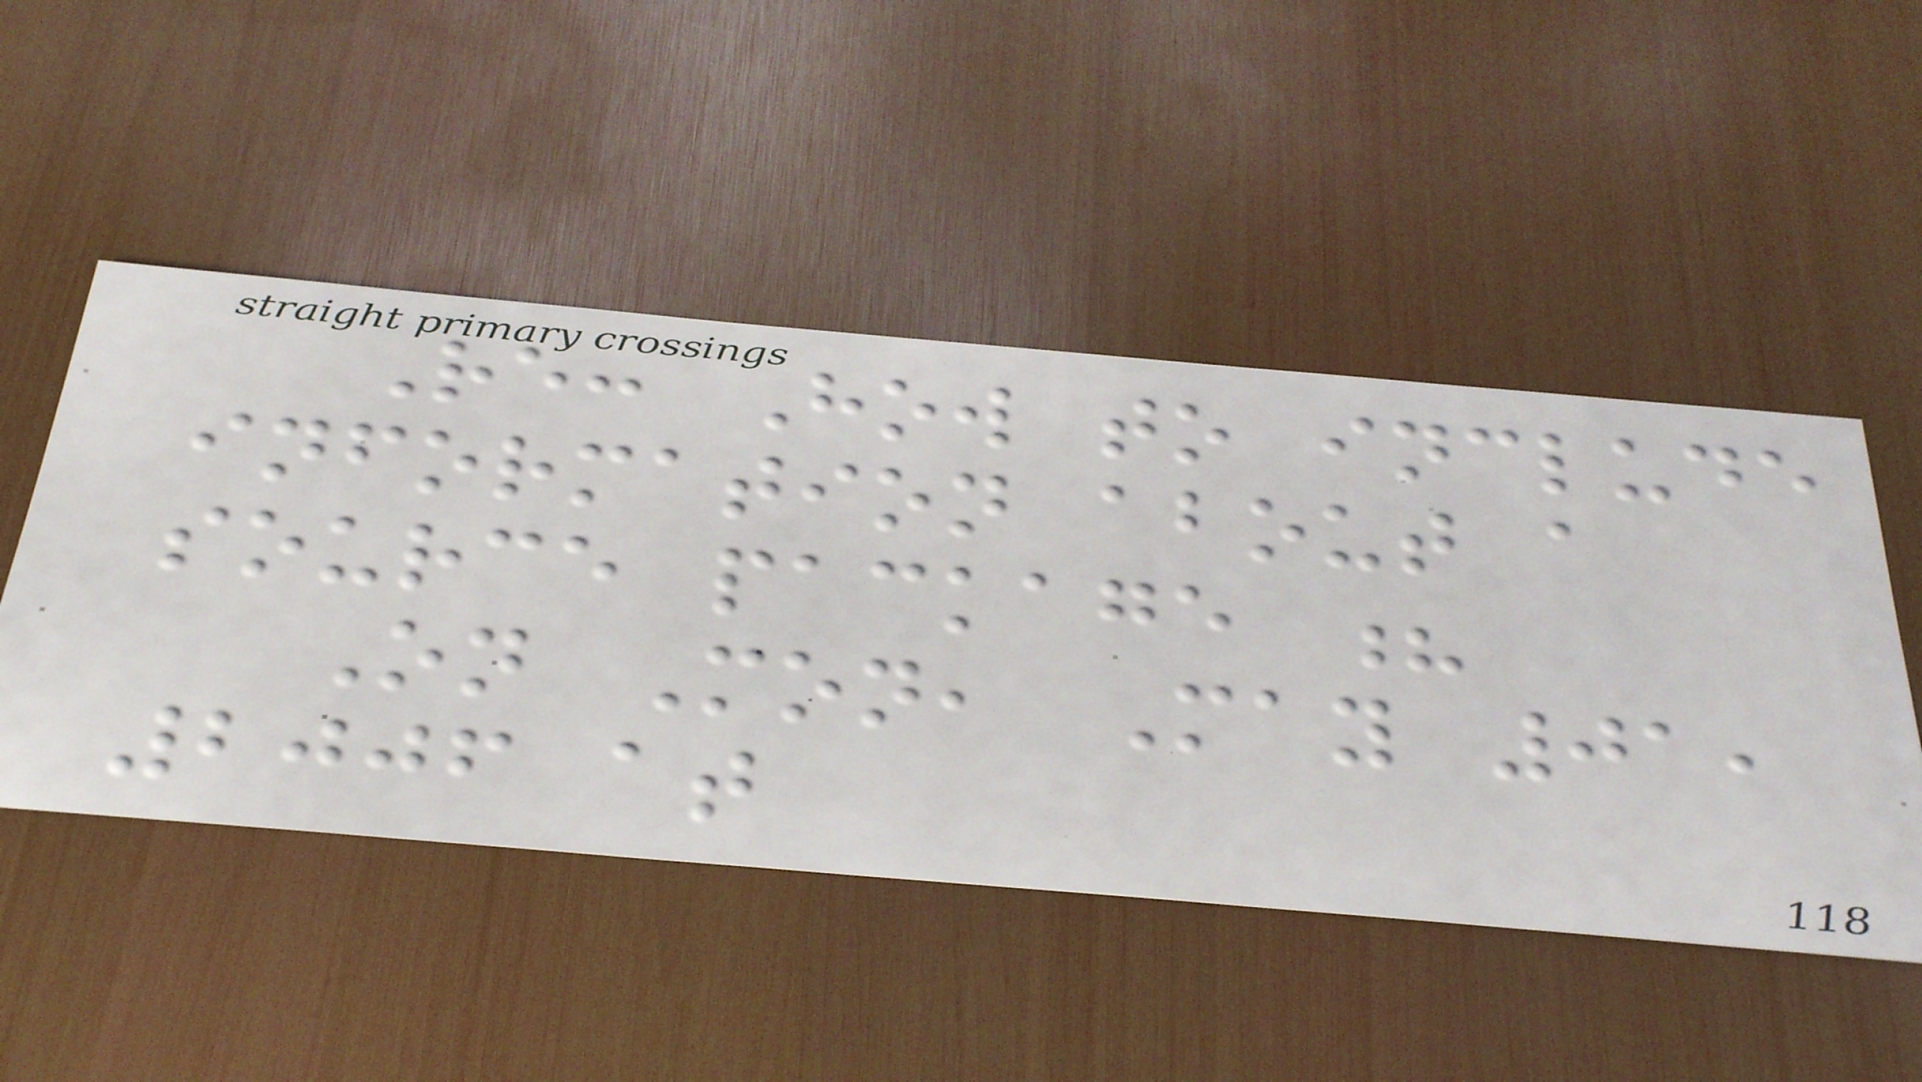Re: How to include
information about a
source package ?
On Mon, May 01,
2006 at
